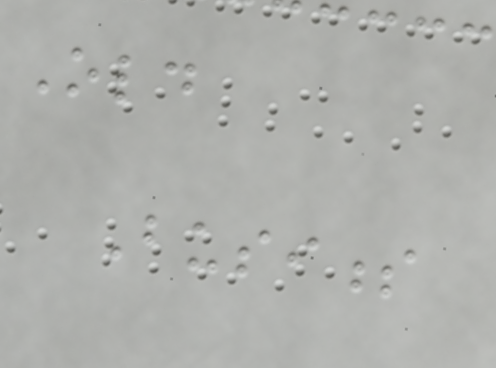Old
Business
